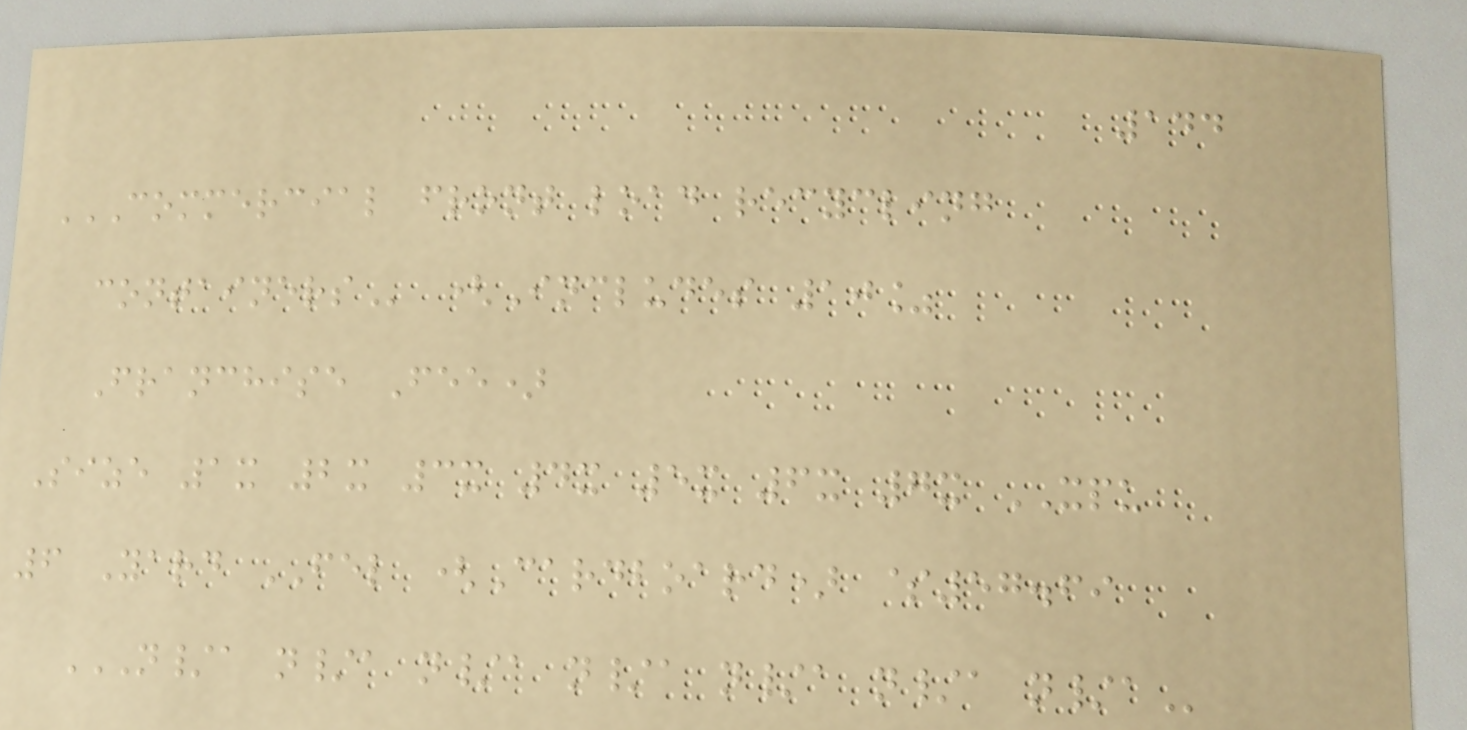144
COMMERCIAL FRONT LOAD RECYCLING
CONTAINERS (Includes 10%
Franchise Fee)
Size 1x 2x 3x 4x 5x 6x 7x XPU
6 Yard FEL (Cardboard) $57.69
N/A N/A N/A N/A N/A N/A N/A
